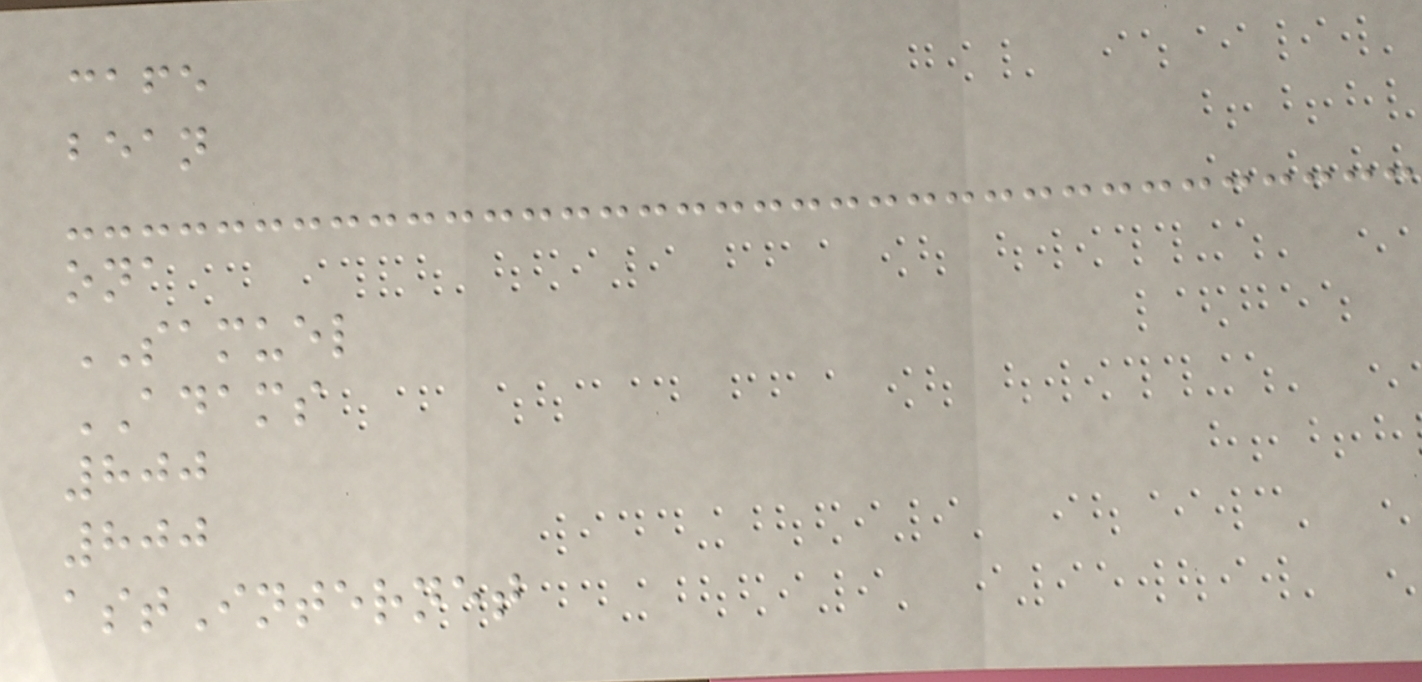cafe
bean
ona
SAMUEL
ADAMS
800
800
astInternet
